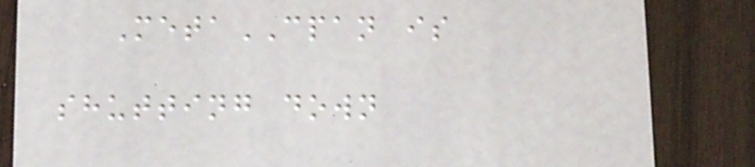MetaCPAN is
shutting down
